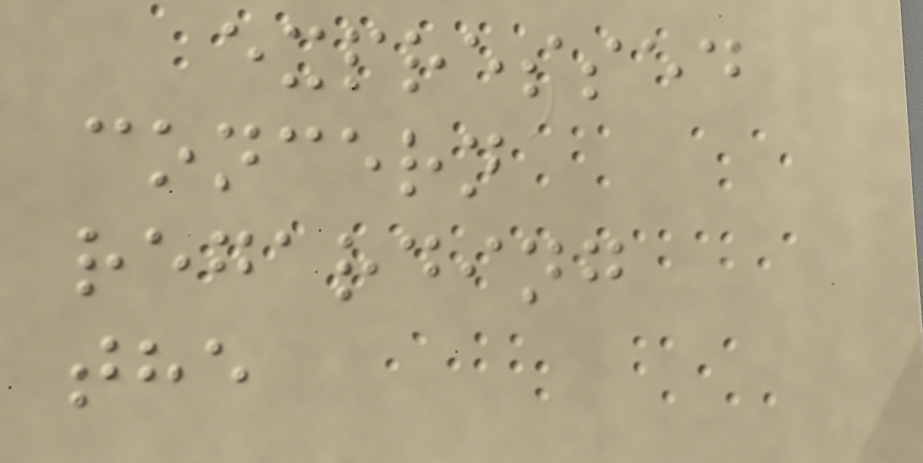expressed
concern
regarding
the
